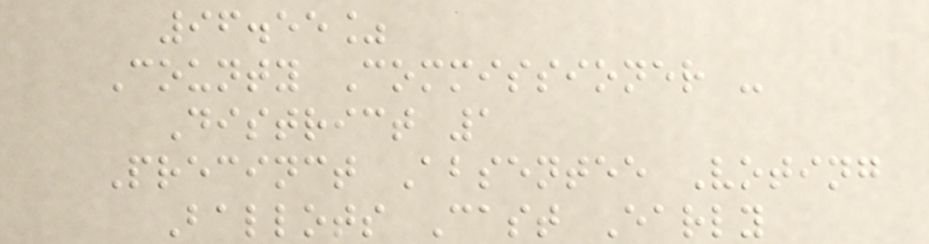96.55%
County Commissioner -
District 1
Precinct Absentee Voting
Ballots Cast Early
